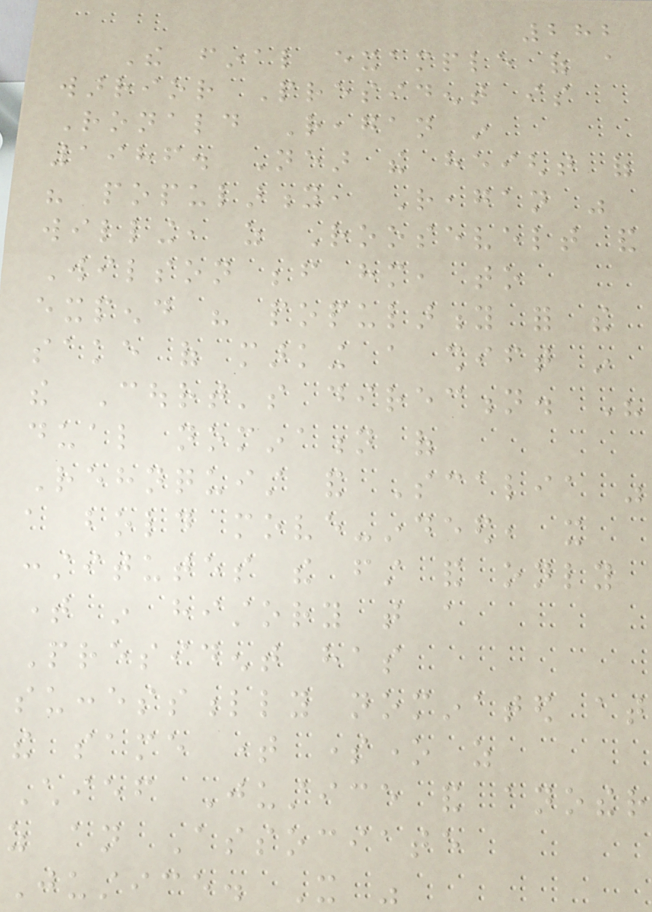282
The final example of a
warrior President is
Ronald Reagan in
1986. Near the height of
his popularity, Reagan was
willing, as Roosevelt and
Wilson before him, to
expend his popularity for the
sake of marking a shift in
the Court's direction. His
dual nomination of
Rehnquist and Scalia was
a bold move-indeed, it
constitutes the first and only
time in history that a
President has
successfully nominated at
the same time someone as
Chief Justice and another
as an Associate
Justice. It was
